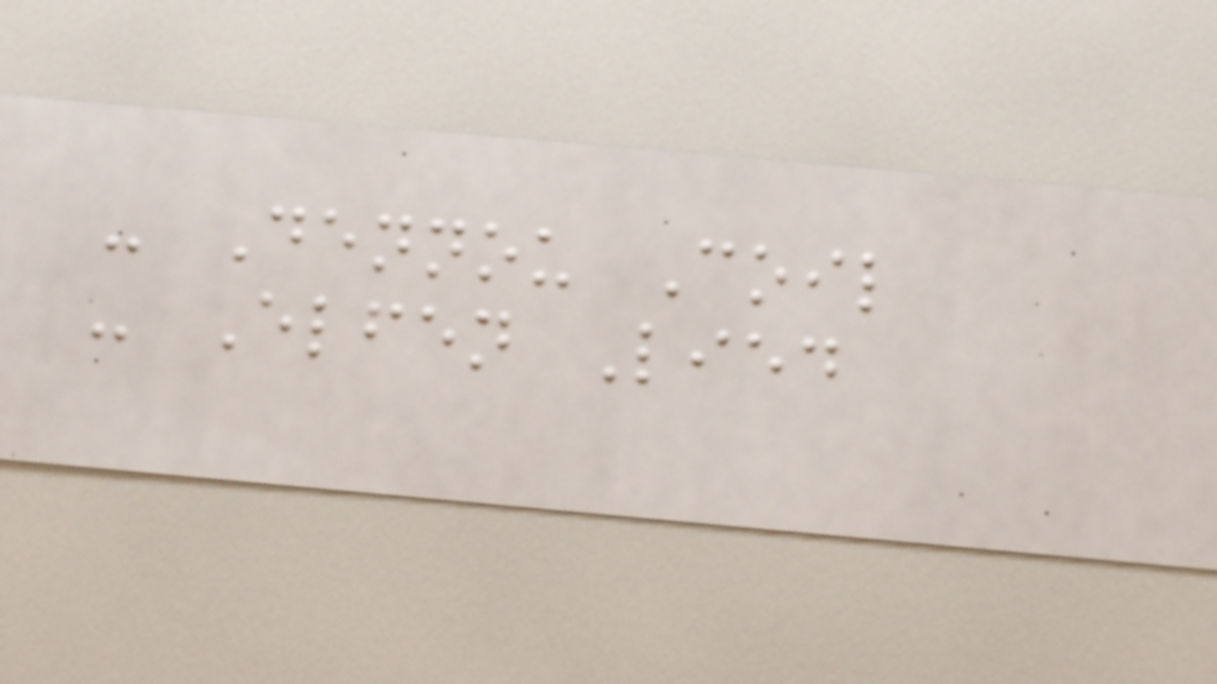- Dennou Coil
- Elfen Lied
